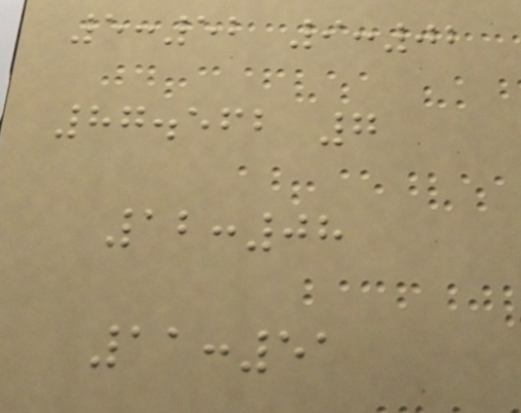5:52 9:02
87.562 7
12:08
11:51
